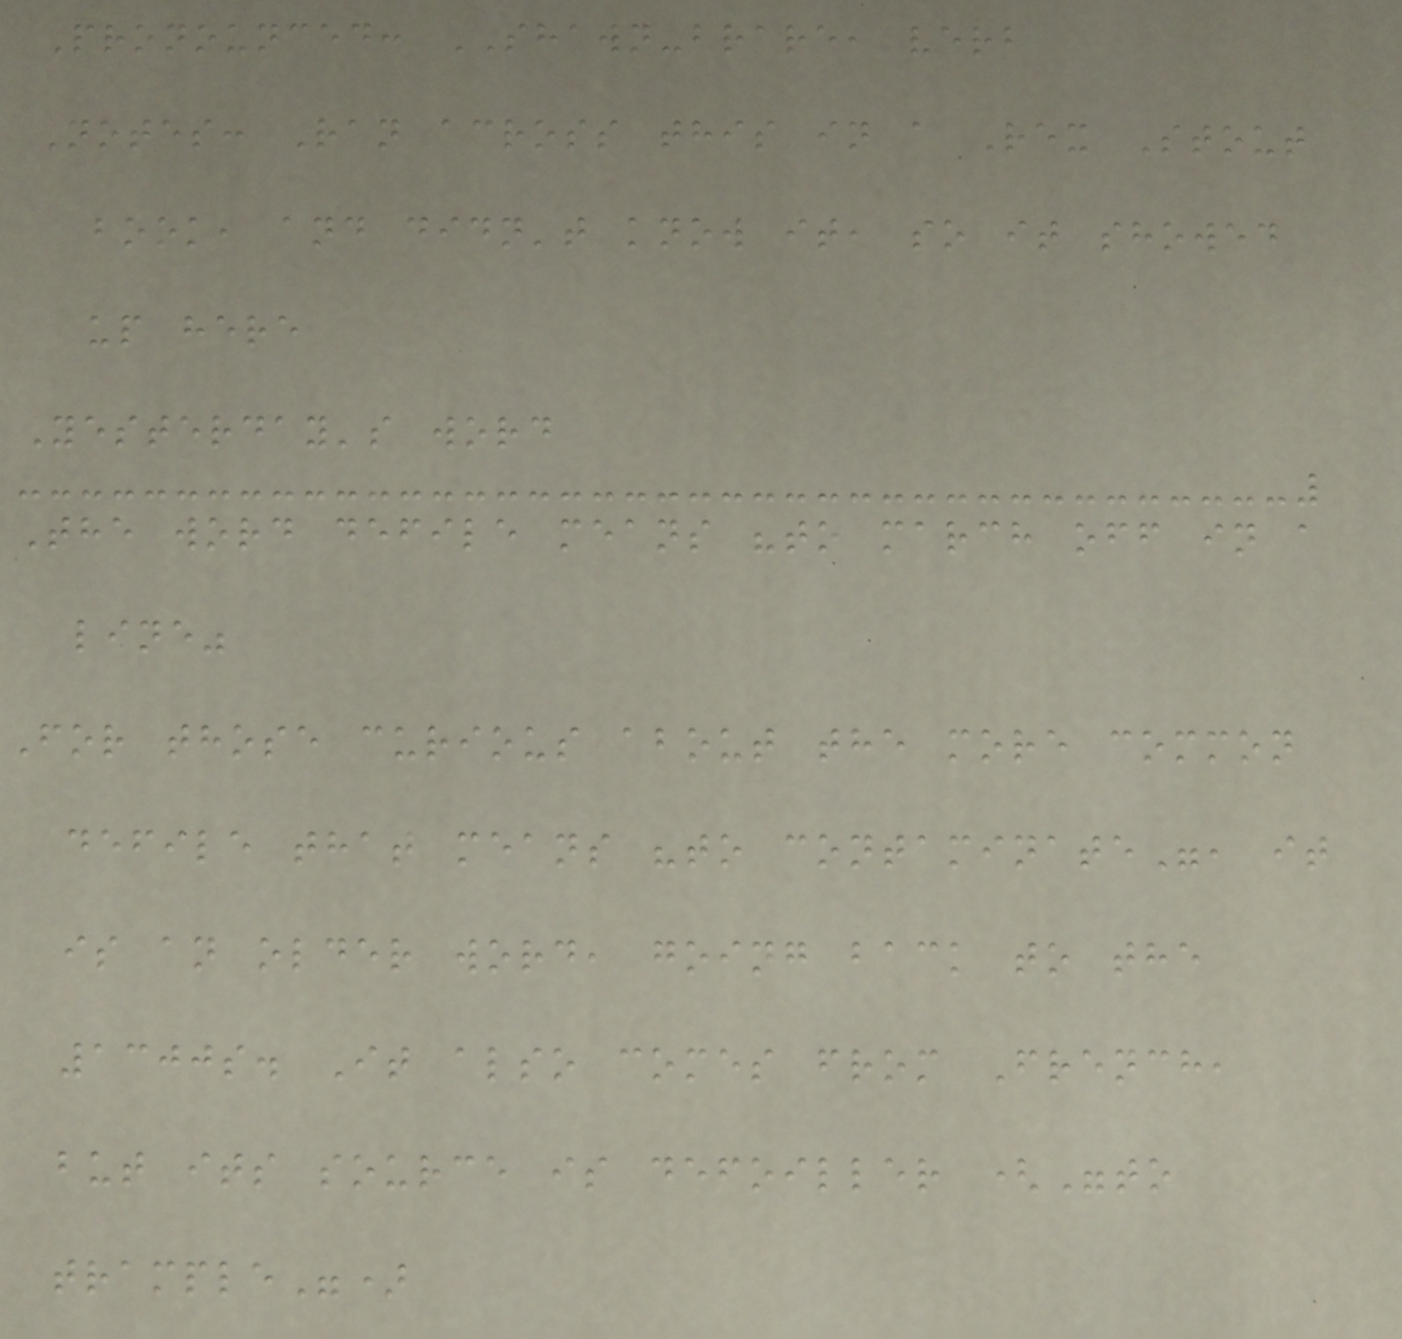Pronounced: SHAWN-brare, verb
Notes: Ran across this in a Rex Stout
book, and didn't know it, so it showed
up here
Yesterday's word
The word defile means "to march off in a
line"
For those curious about the more common
defile that means "to contaminate", it
is an older word, going back to the
1300s. It also comes from French,
but its source is defoiller ("to
trample")
